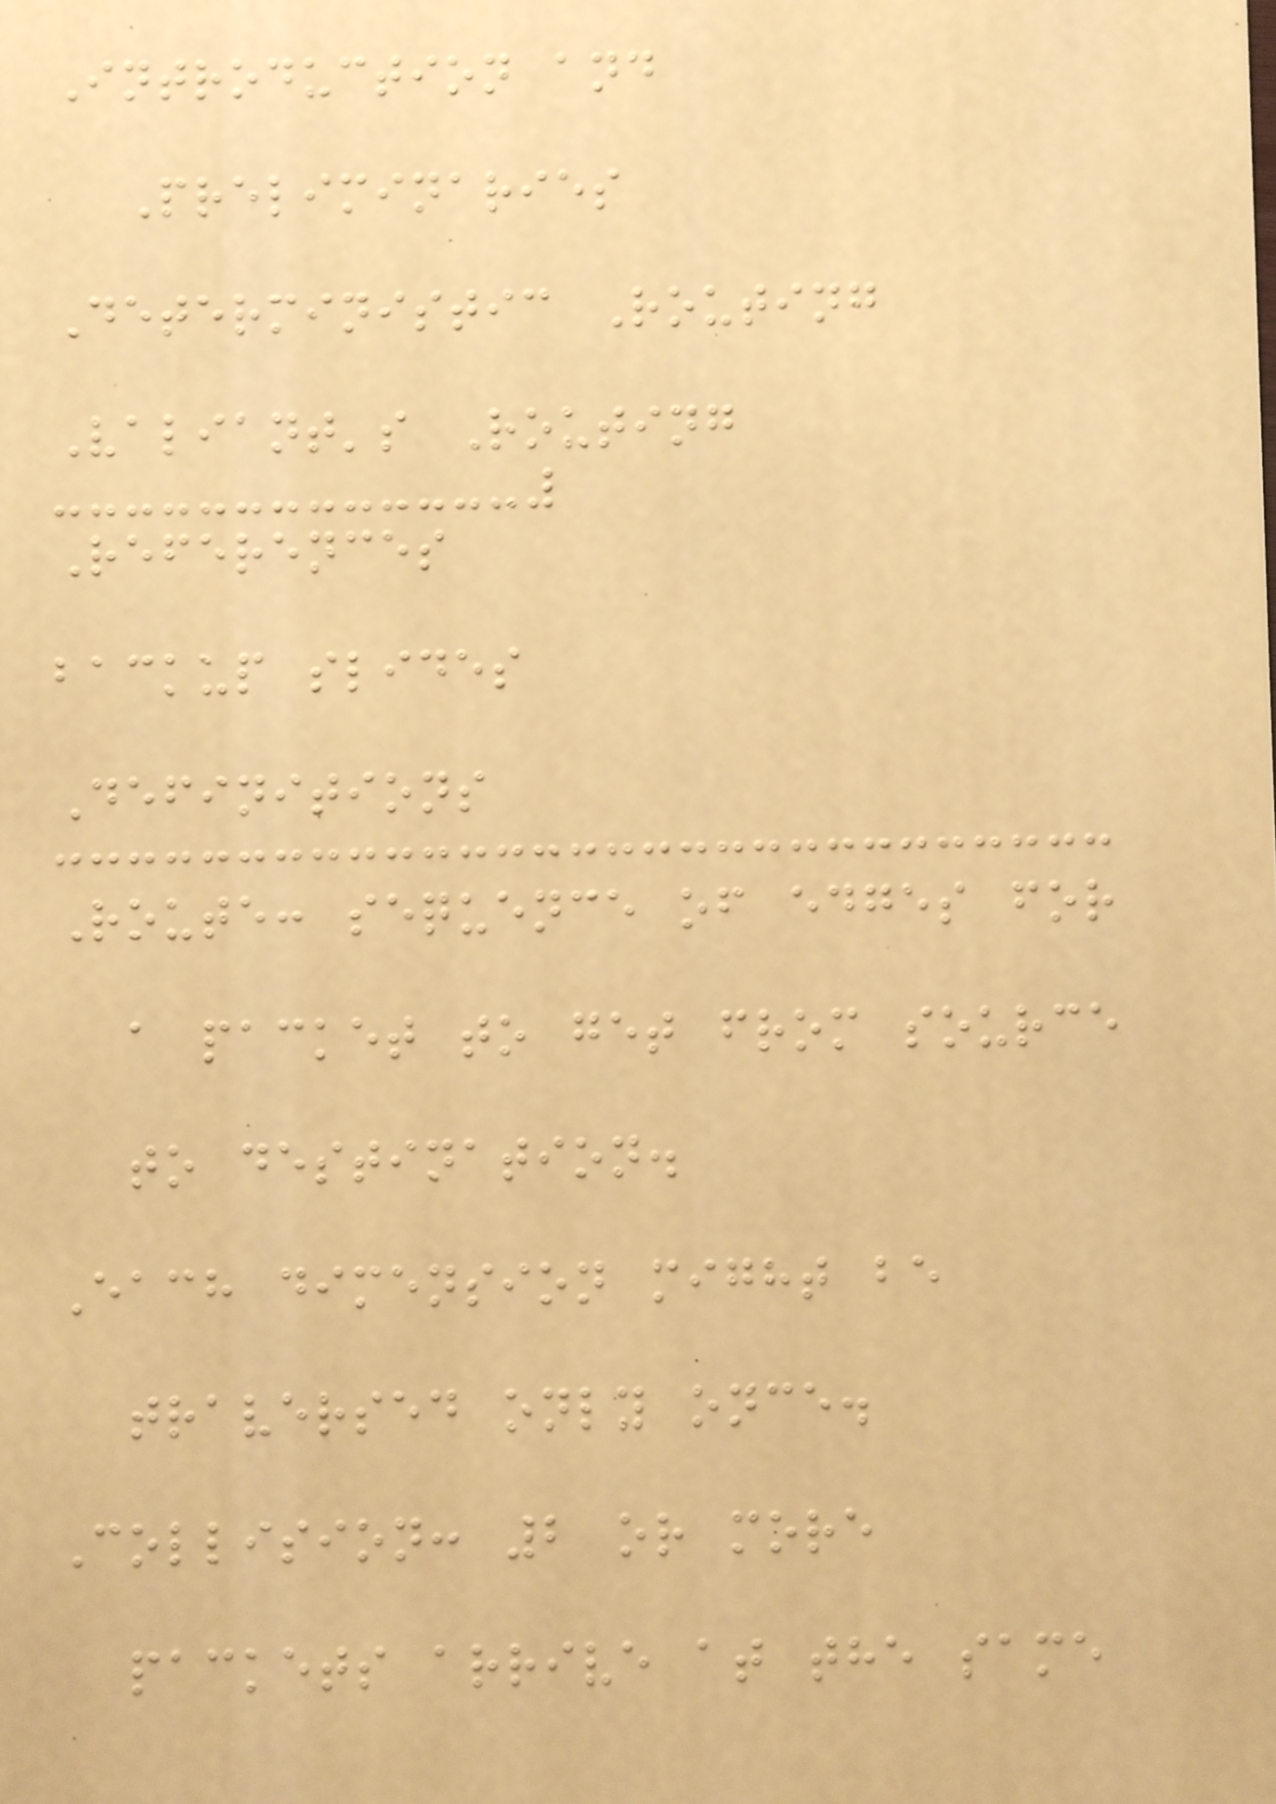Introduction and
Preliminaries
Deterministic Routing
Valiant's Routing
References
backup slides
Definitions
Route: sequence of edges for
a packet to get from source
to destination.
Each dimension might be
traversed only once.
Collision: 2 or more
packets arrive at the same
